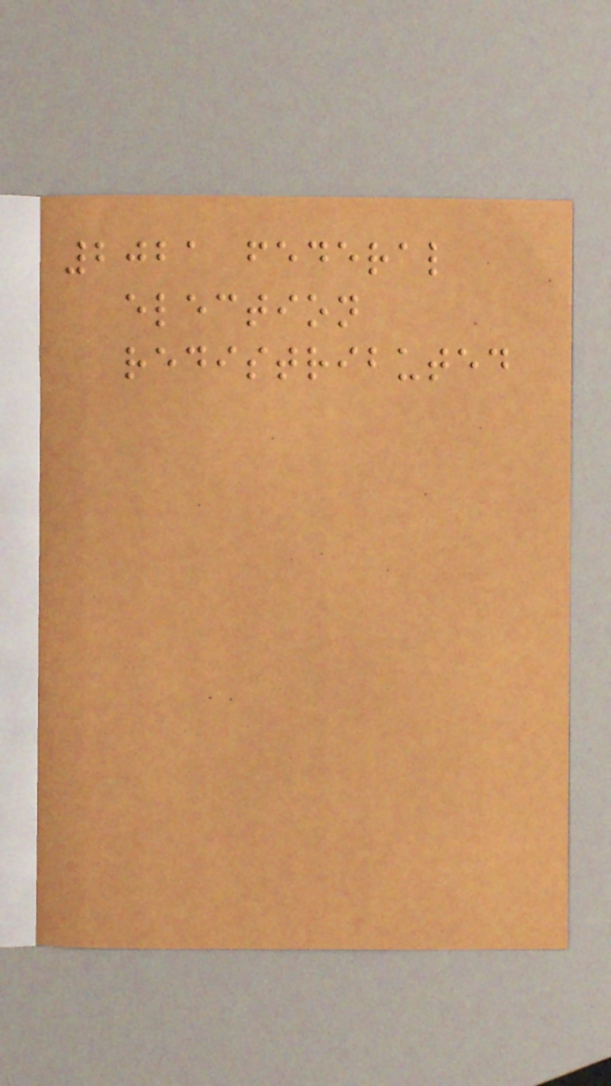2021 federal
election
redistributed
